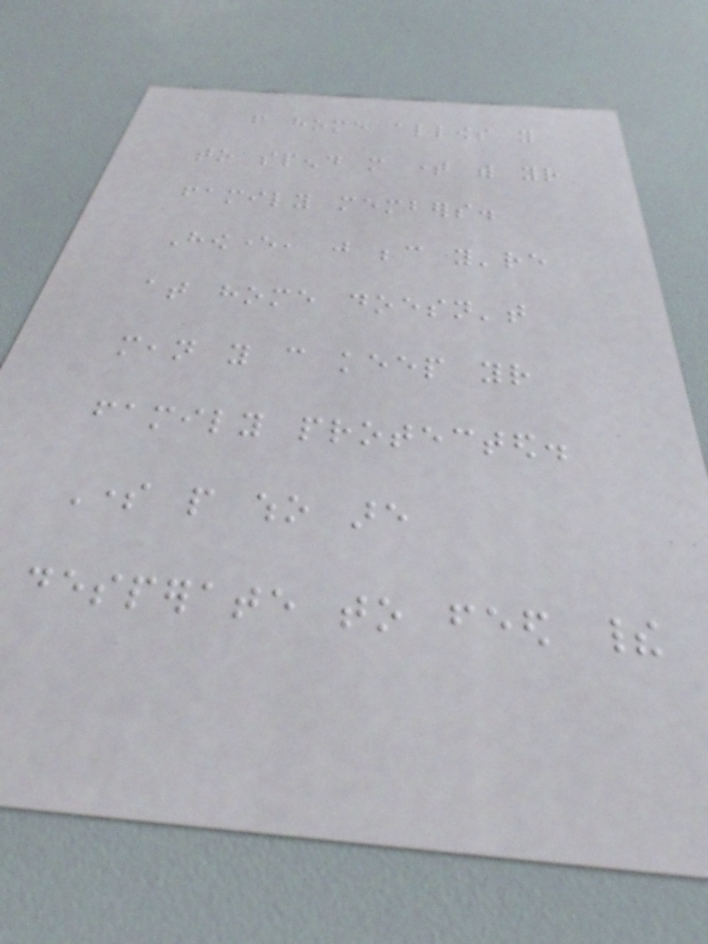from home allows you
to spend more time with your
family members.
However, just because you're
at home doesn't
mean you can keep your
family protected.
Some people who are
desperate to feed their
